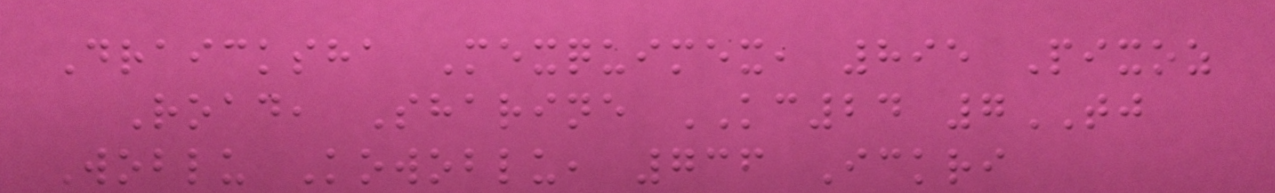Draicksha Mexquimex, 895 Pixoz
Road, Sharine KC24 7TJ
Woblu Kowoblu, 736 Ickri
